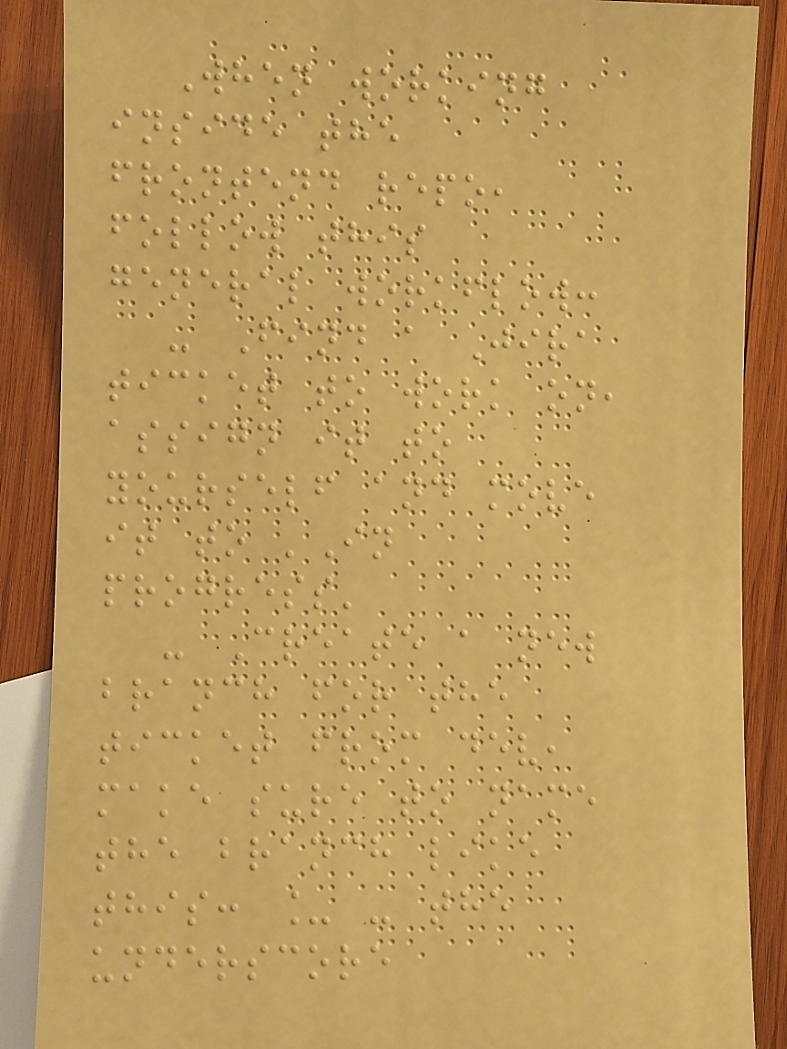When working
inside the
frontend repo,
follow this
general workflow:
- Find a Jira
ticket to work on,
assign it to
yourself and move
it to 'In
progress'
- Create a new
branch for the
ticket from dev,
make sure to name
the branch like
this: _ - the
underscore
